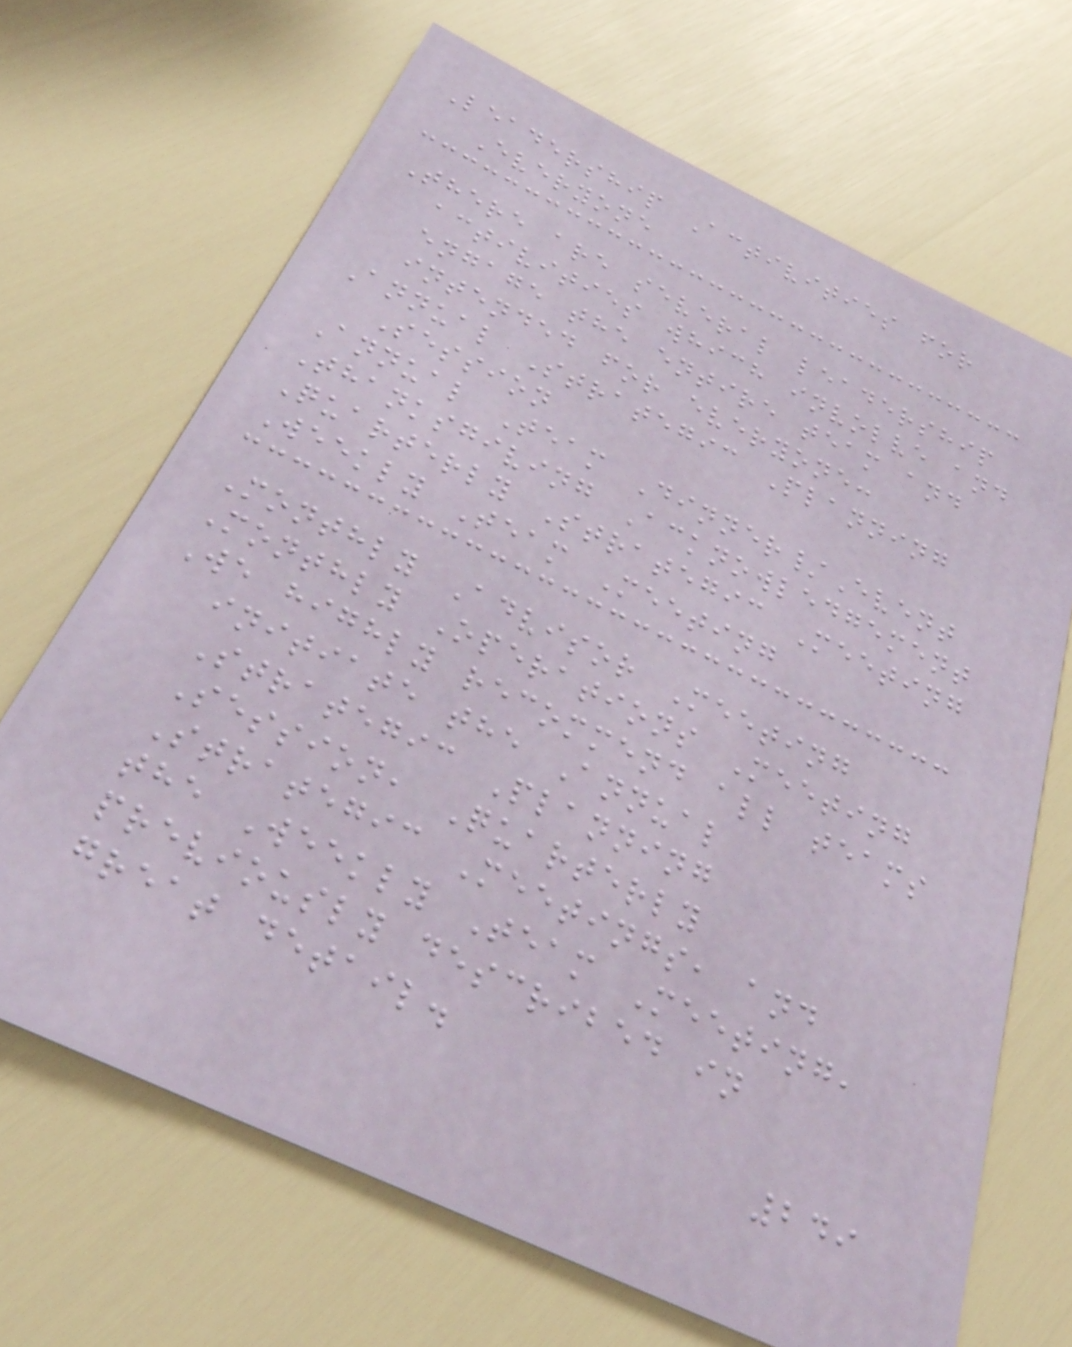Leadership Activities for
Everyone
There are several leadership
activities which involve and
engage the entire team and
intended for everyone:
Annual Strategic Planning
Session
Annual Team Dinner/Event
Thanksgiving Acknowledgement
Quarterly Strategic Meeting
Weekly Team Meeting
Monthly Advisor Meeting
Monthly Operations Meeting
We highly recommend all teams
initiate the Annual
Strategic Planning
Session, Quarterly
Strategic Meetings, and
the Weekly Team Meeting,
previously described in
great detail.
249
